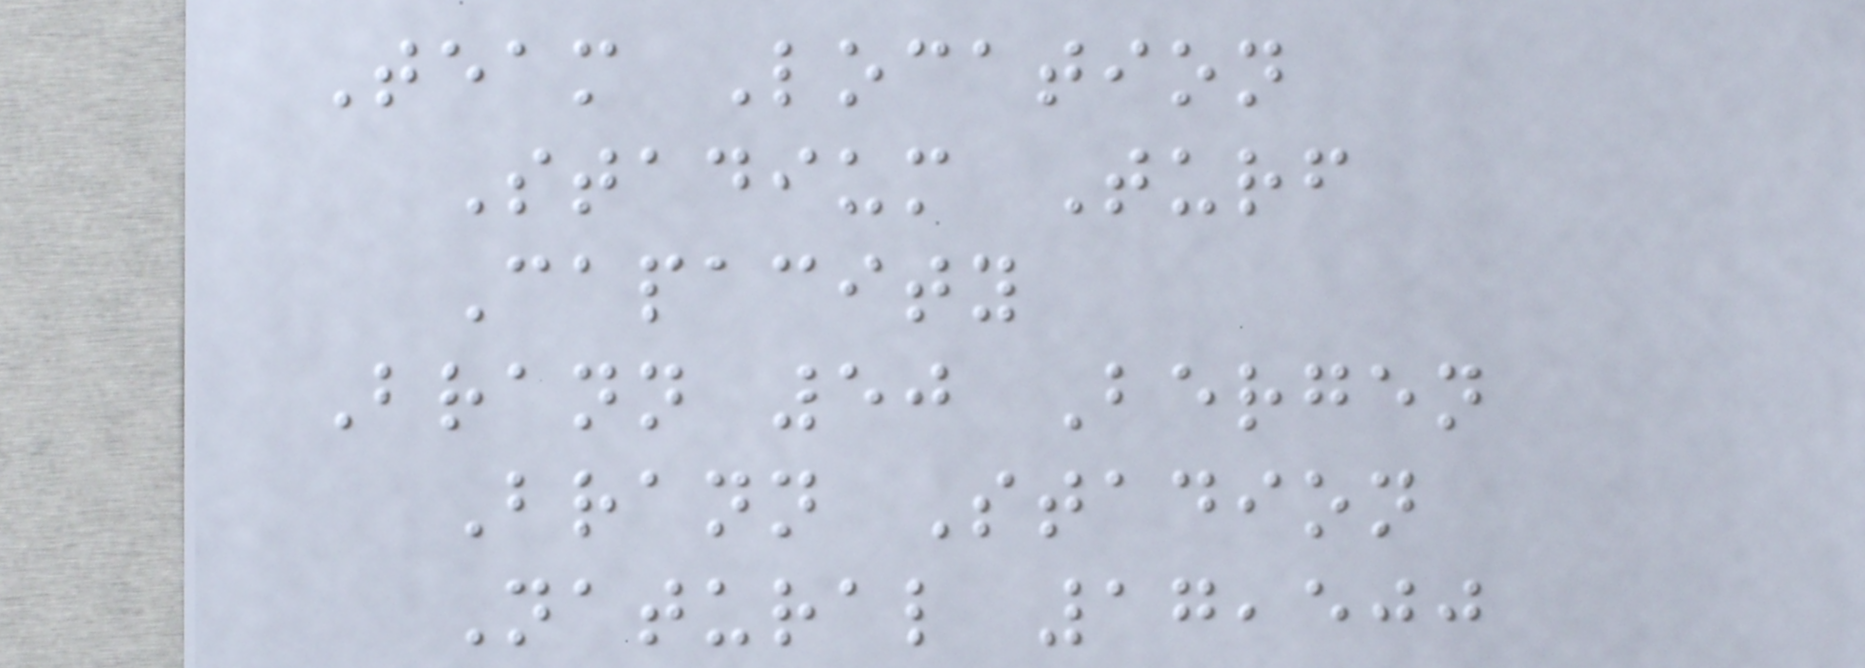Team Location
Stadium Turf
Capacity
Brann 50 Bergen
Brann Stadion
Natural 17,500
